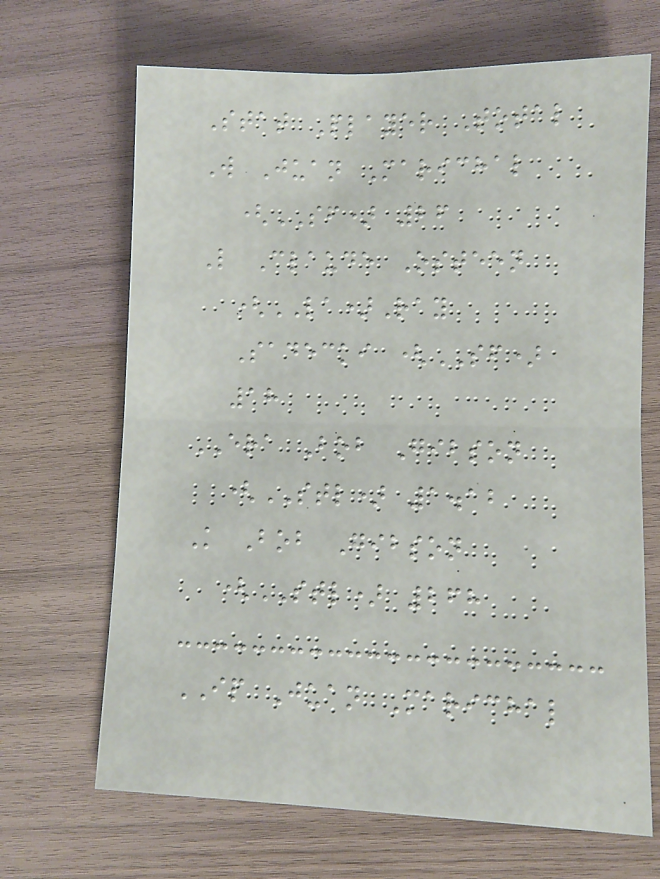Stat Player Total
W Juan Marichal
(SF) 26
L Claude Osteen
(LA)Ray
Sadecki (SF)
18
ERA Bob Gibson
(STL) 1.12
K Bob Gibson
(STL) 268
IP Juan Marichal
